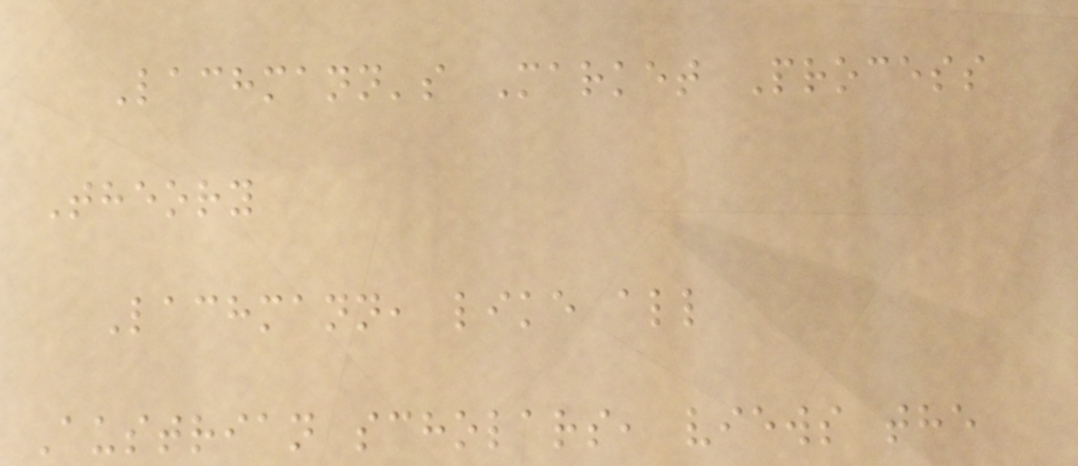Lachmann's Market Process
Theory
Lachmann, like all
Austrian scholars, views the
